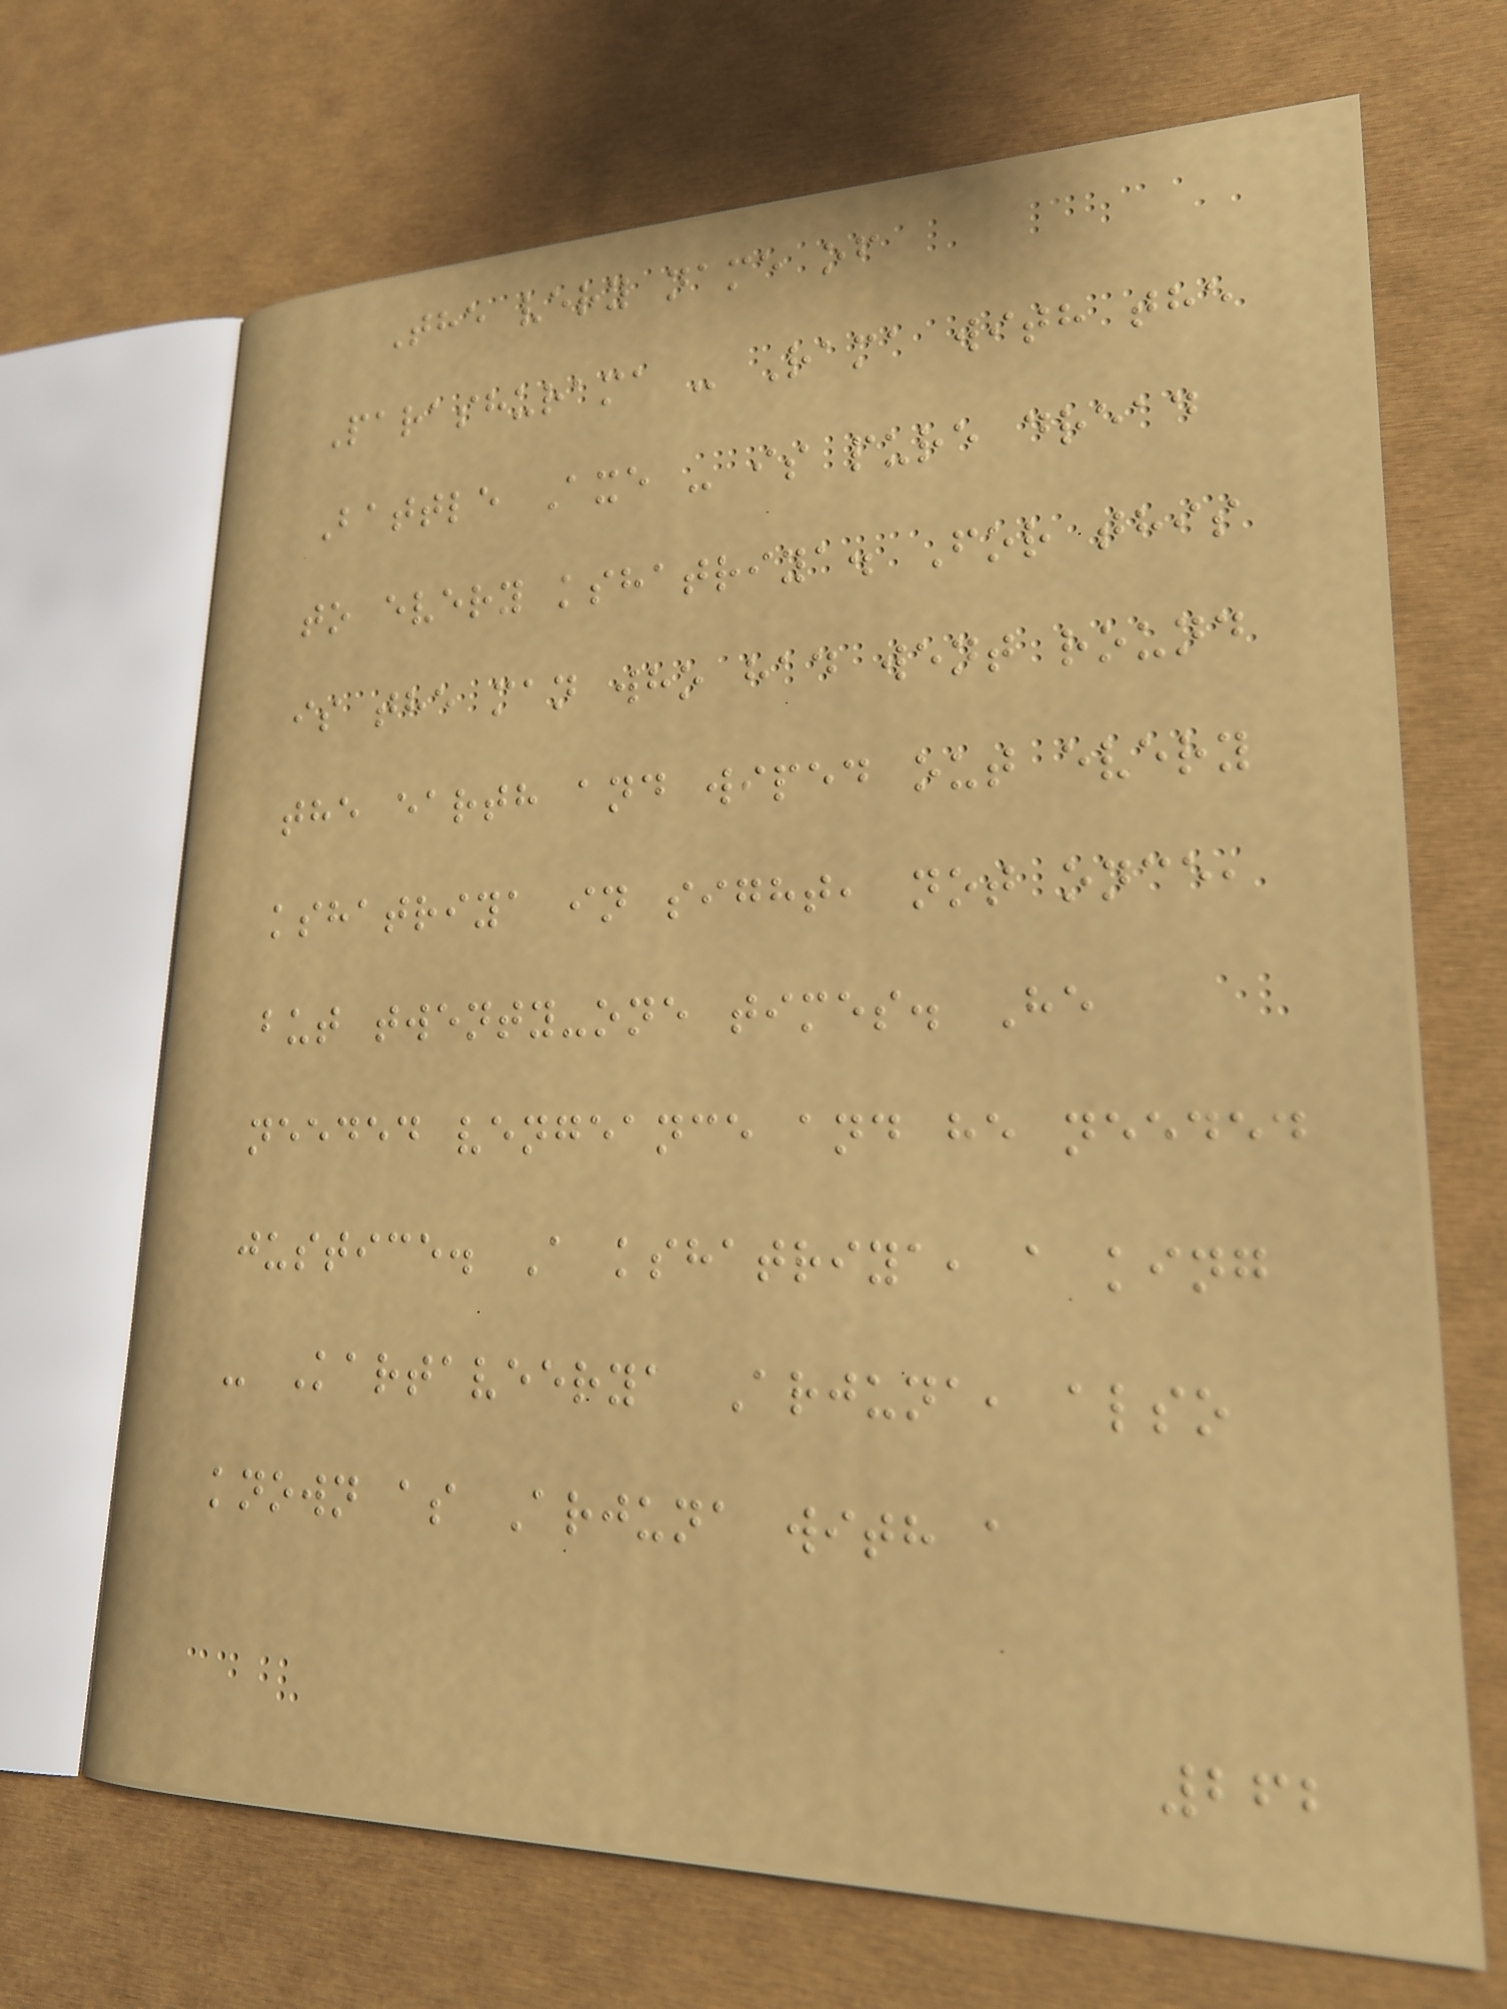The very name of
Parashurama - Rama with the
Battle Axe - is pure dread
to every kshatriya. For this
is the man who had went round
the earth and wiped out every
kshatriya in sight, not once,
but twenty-one times. He
needed vengeance and he needed
justice. A kshatriya, a king
- Kartaveerya Arjuna, also
known as Arjuna with a
262
